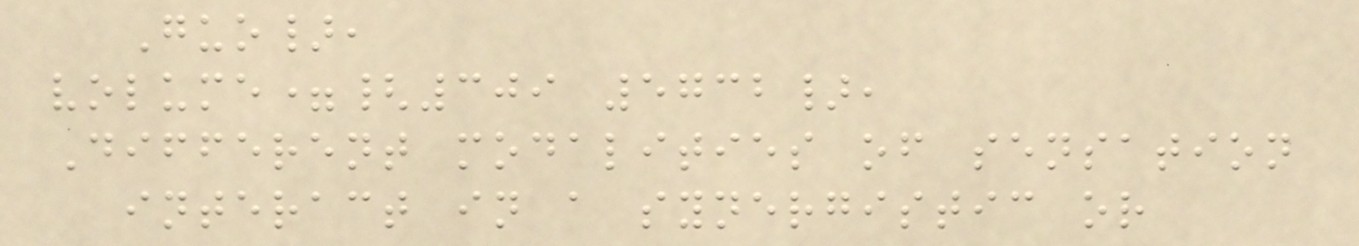Guo},
volume={309 5732},
Different modalities of sensation
interact in a synergistic or
